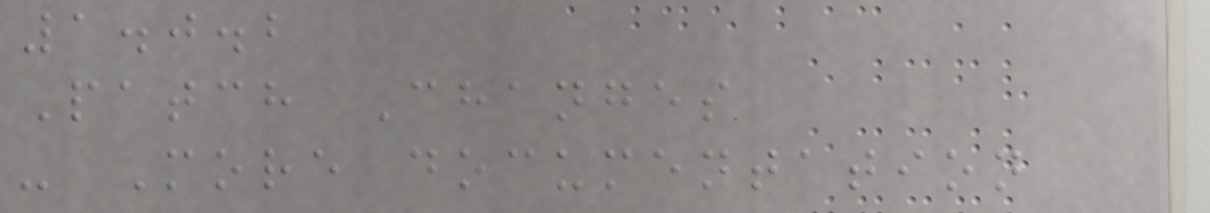1.0.2
Patch Changes
- More documentation
